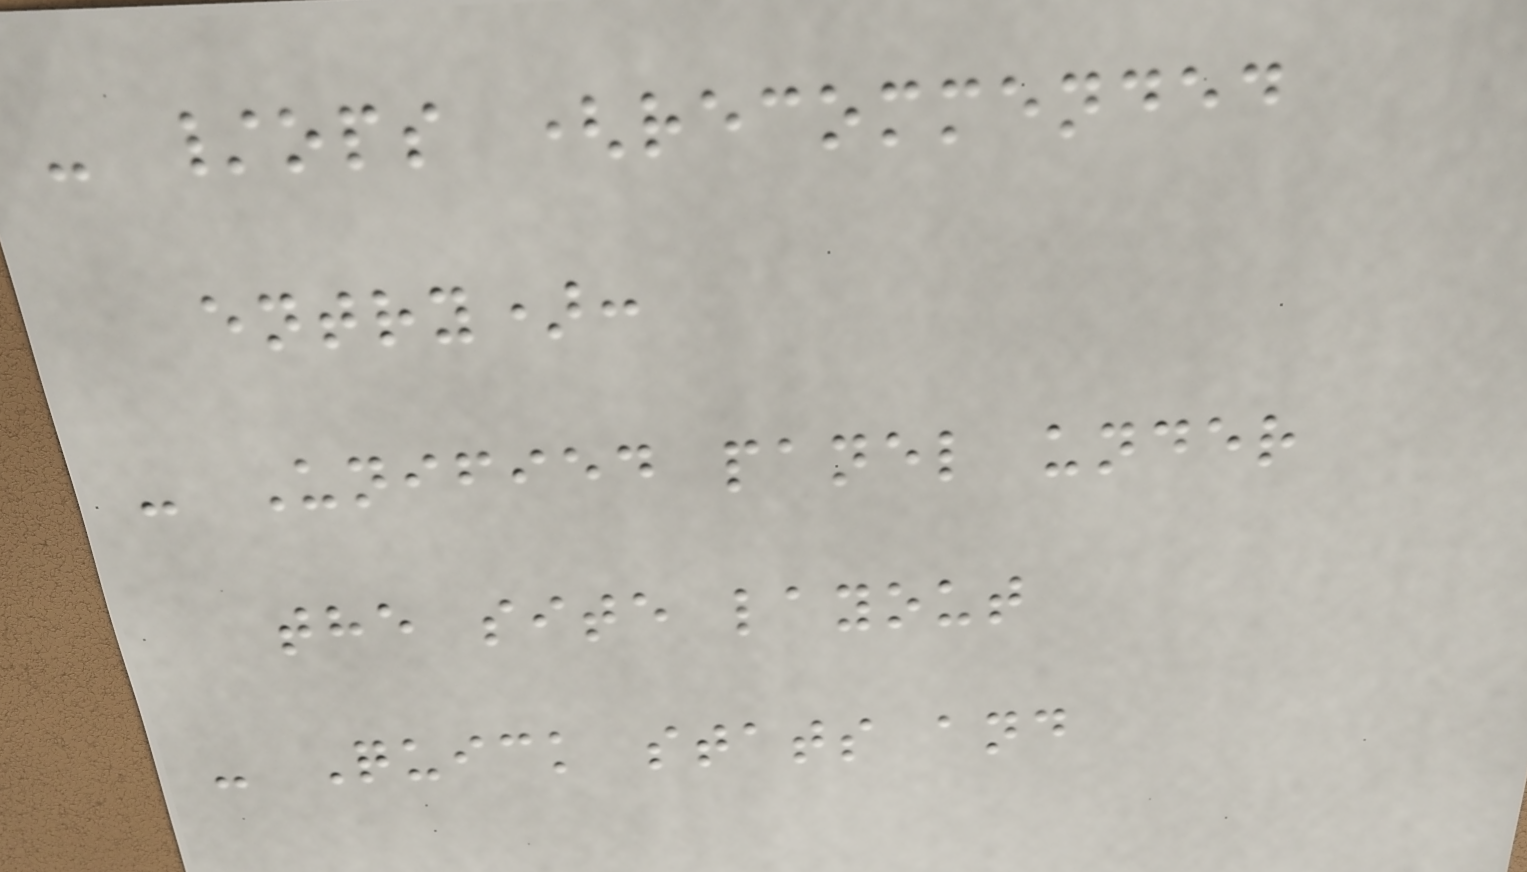- /ops (recommended
entry):
- Unified panel under
the site layout
- Quick stats and
